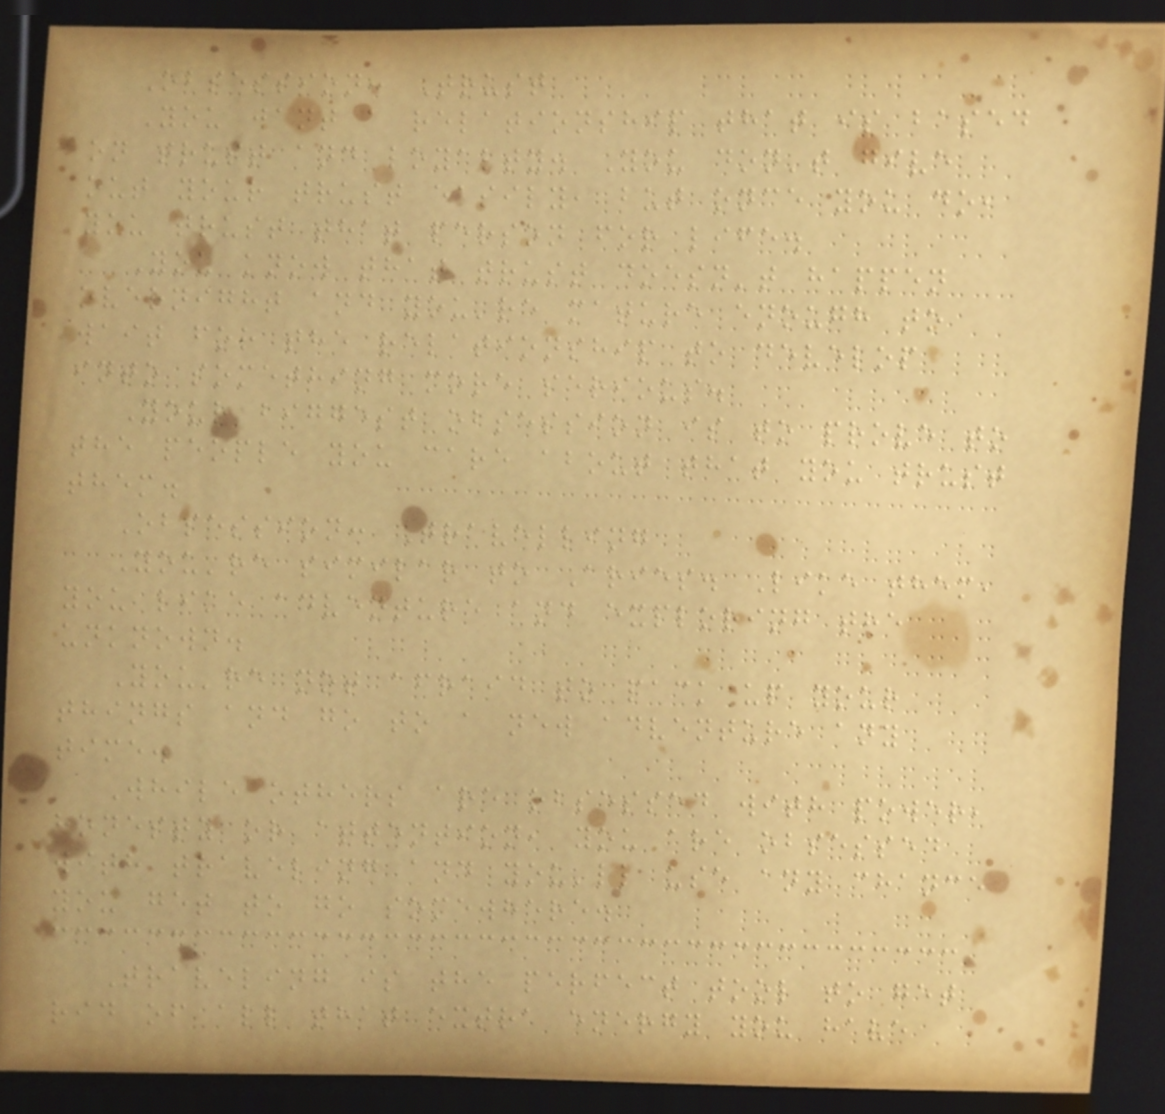Obsession: Trust
You want a relationship that is based
on trust and loyalty. You don't give
out your trust easily, but once you do,
you trust that person for life.
You know that trust doesn't happen
overnight and you're mature enough to
wait for the relationship to develop
into something more serious.
Your biggest obsession is to prove to
the people you care about that you trust
them.
Obsession: Travelling
You're similar to Aries. Like them,
you like adventure and exploring the
unknown.
You're not afraid to pack up your
things and go to a new adventure any
time.
While others are obsessed with power,
honesty or attention, you are obsessed
with traveling and you'll use any chance
you get to go somewhere.
Traveling is the perfect tool to get
rid of all that extra energy you have
